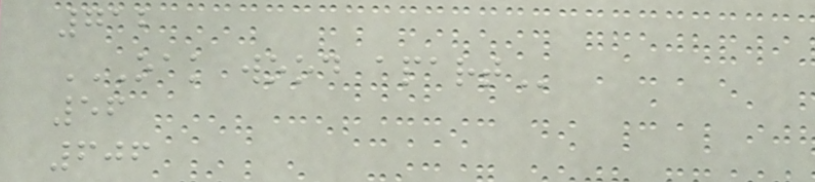712
OAK WOOD APART
56
606
